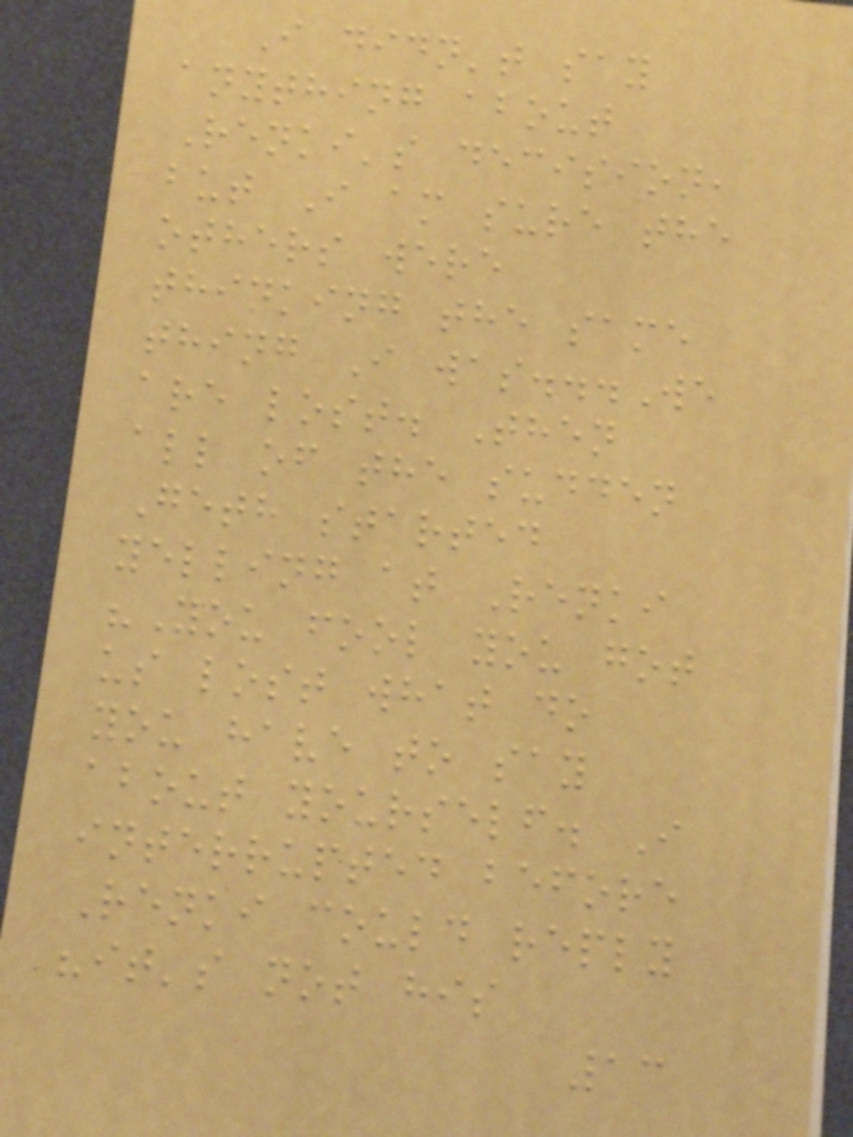I didn't say
anything about
Renki's decision,
but I am sure the
others were
thinking the same
thing I was...We
are lost. Then
all of the sudden
Geth started
yelling at Renki
"You fool you got
us lost what do
you have to say
about yourself. I
interrupted before
Renki could reply
"it's not his
13
